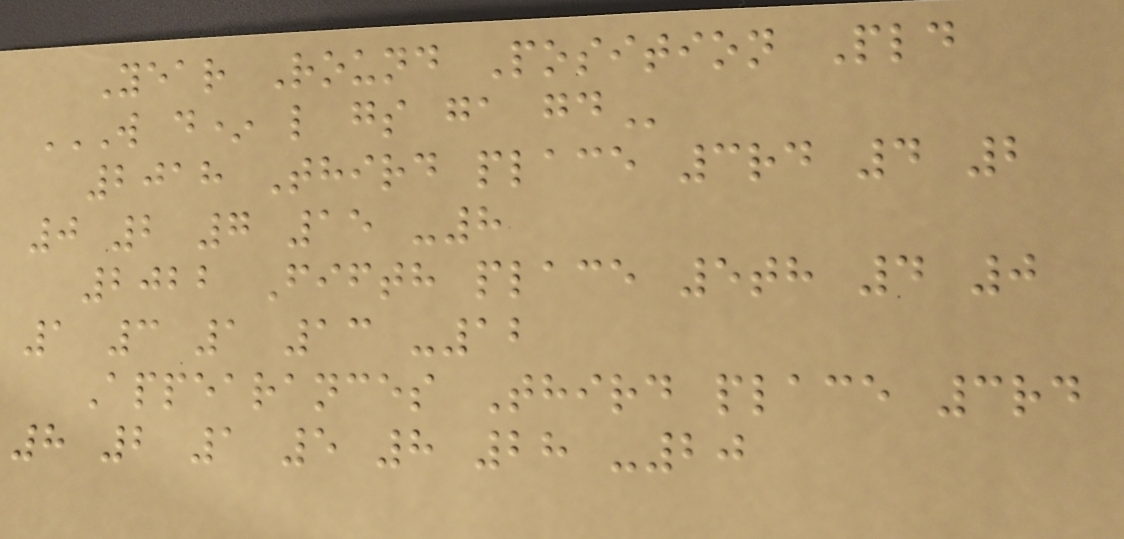Year Round Position Pld
W D* L GS GA GD
2018 Third place 3rd 4 2
0 2 7 15 -8
2022 Fifth place 5th 4 0
1 3 1 13 -12
Appearances Third place 3rd
8 2 1 5 8 28 -20
